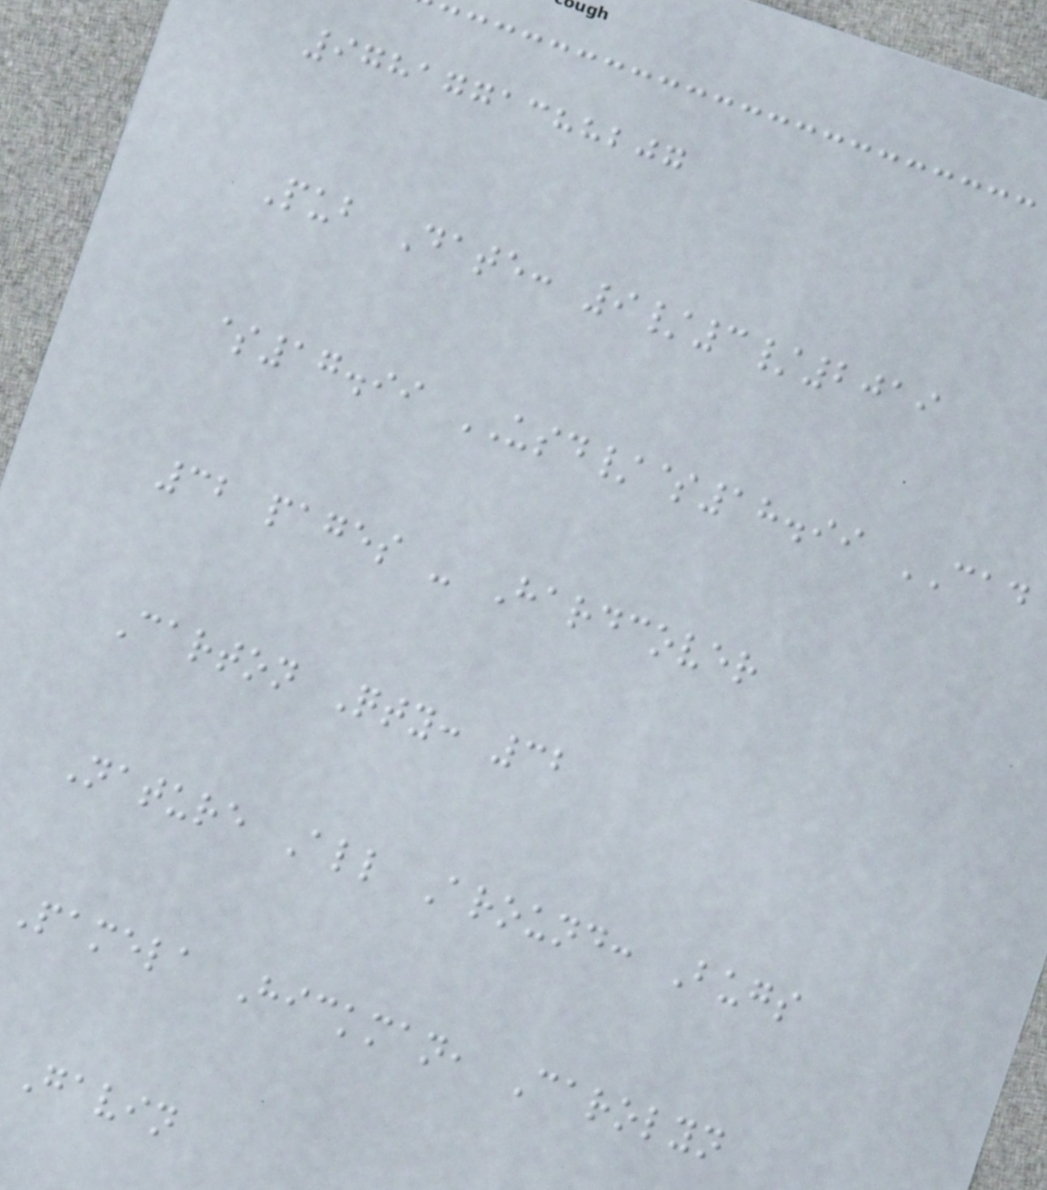9781771388207
Pub Date: 9/3/2019
$17.99 USD/$18.99 CAD
32 pages - Hardcover
Carton Qty: 32
Nature All Around: Bugs
Pamela Hickman, Carolyn
Gavin
